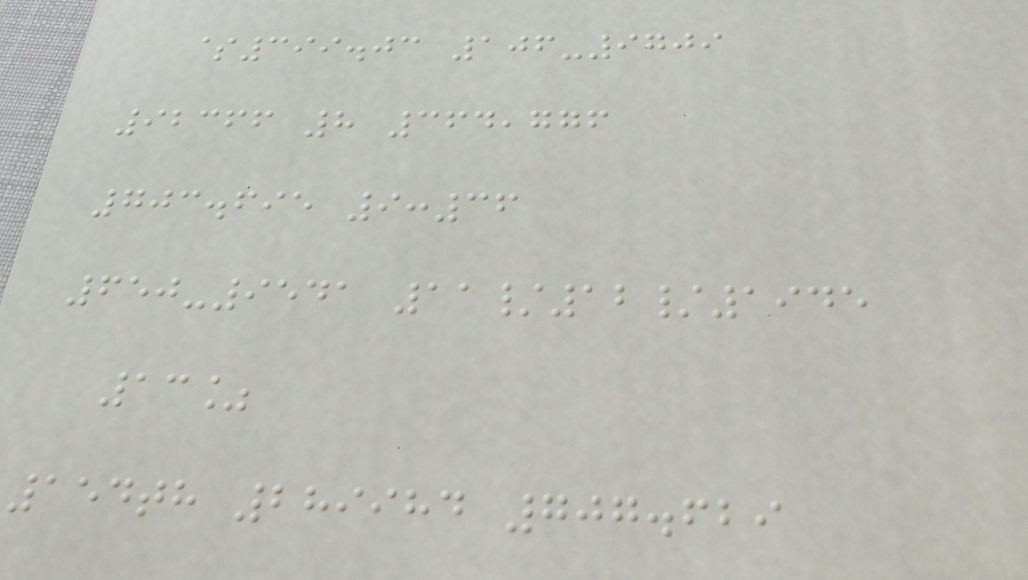$399.03 106-9709
92366 8 364,776
703.695 9:36
650-9541 11/12/1945
13%
154th 289984 707.629
